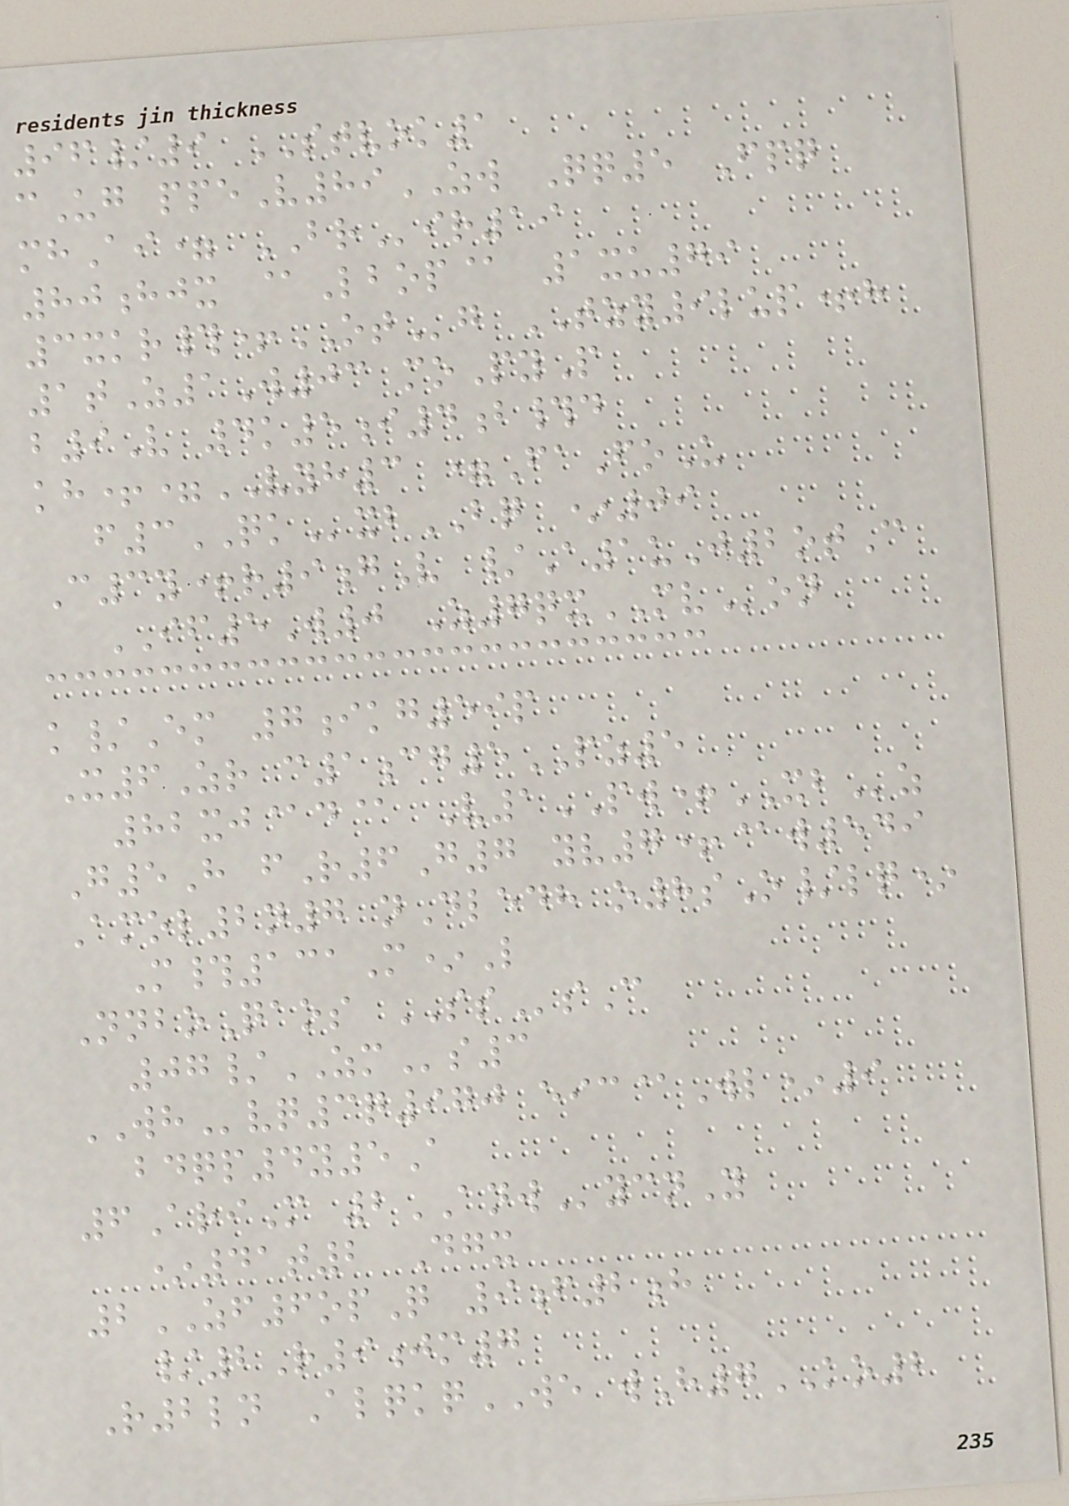96/9 STVOK1
cUg ppeV89ZW Qq5 Fpq
mhAi= BRir19
80hjx @Lbop@ 1xu79
3xkr#+OTg TZY9lup+h
1tZ1W03 moPyP
b9V 4k5i4b#d
kh+=VYH3 =FaFoU
f3QKxbBQ *09
C3y+r9gV /A1uJ2otC
IF5W0 Z7qxMVon
k/Em 7ikg59p
X6Zr c1cg5PZ5
82xj@d@ V1PW+XBz
G5H fR6G7 yv7+@w549
Amol2n7 nDledh o8sO/lq*
M#131M*L
NnboQaos SSsC
07/ZMs3
WHvq3q970 eic@Wl*9
bdqp4y5A
6AriM 2ANWycnY
*41t2 Dgx
2ZF6opQ 9f2h
/2R9jm7
R2ln AlqkqWE wH7KO2
